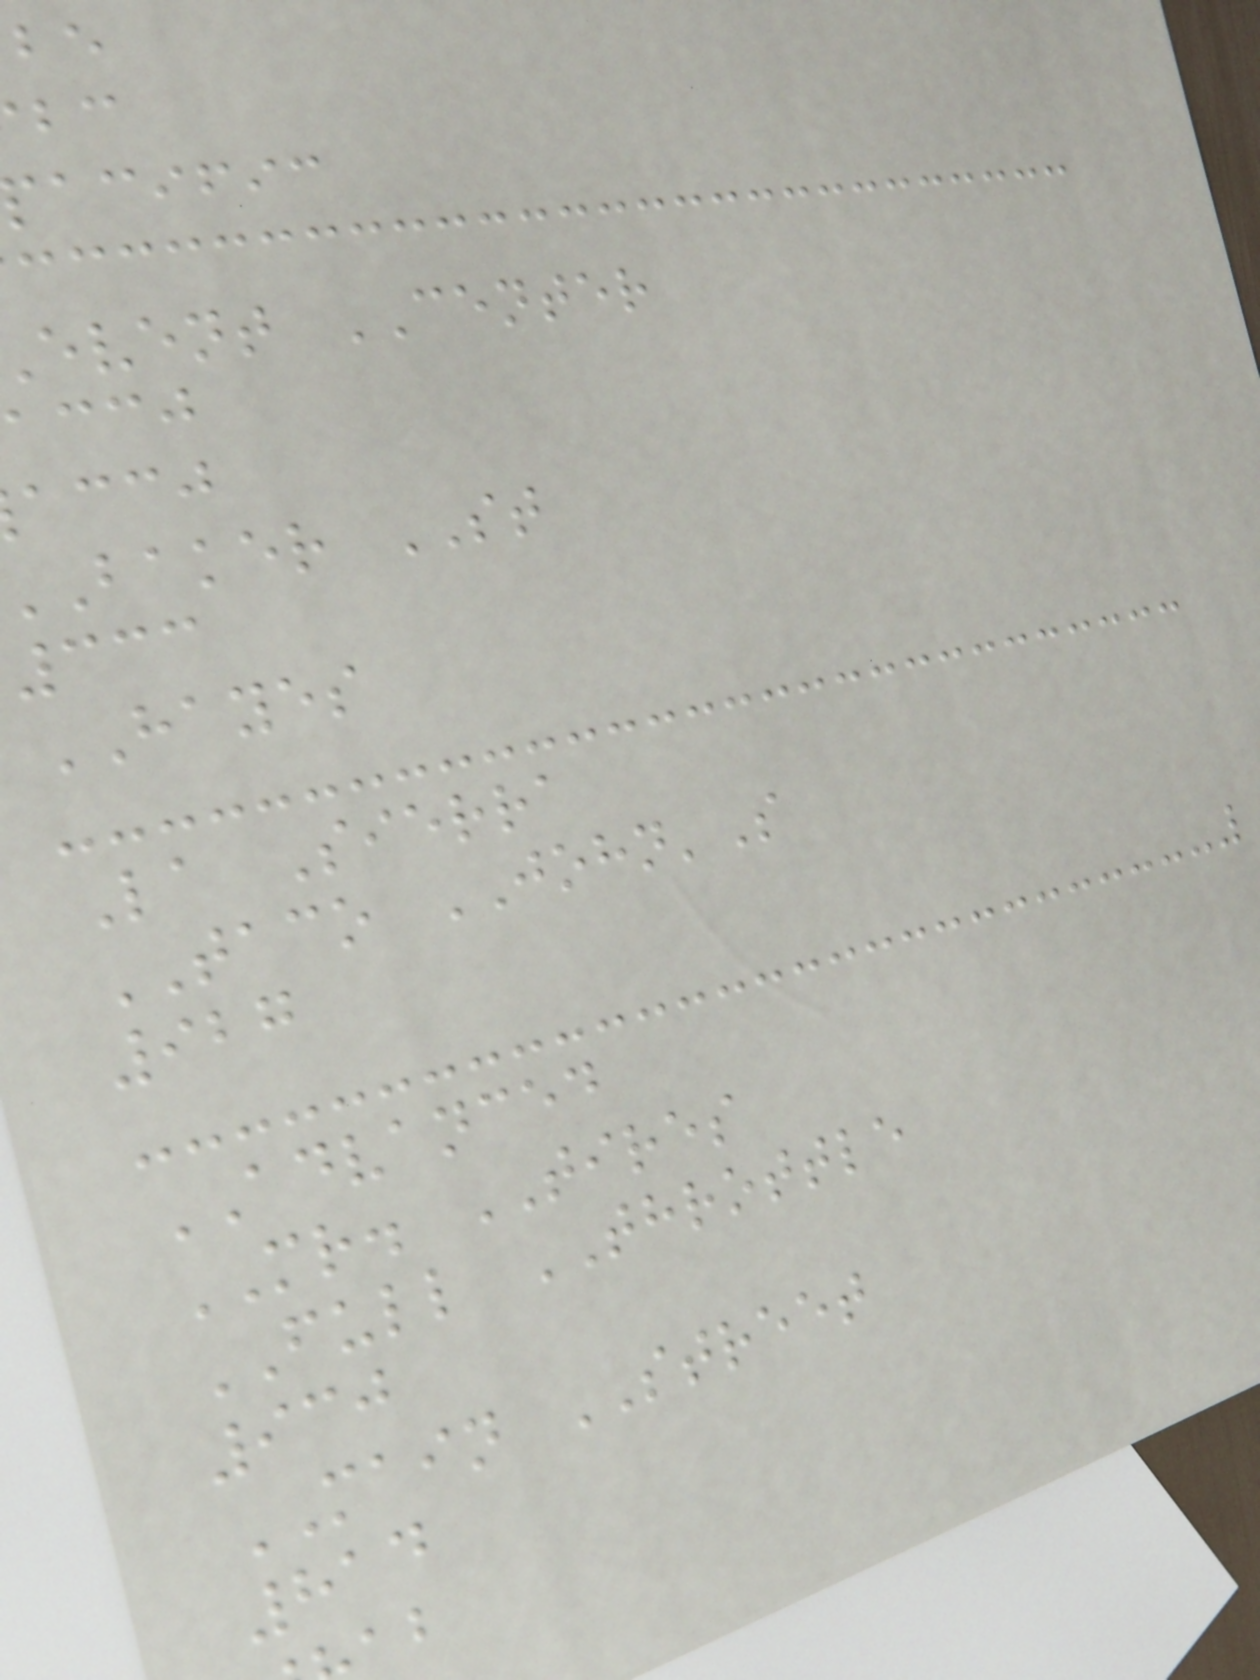acific
event CENTER
accj
accj
baker ST
333
HAYES
La Sierra
TACO JOHN'S
927
ADVANCED
MR. TIRES
FULL THROTTLE
930
MAIN STREET
814
